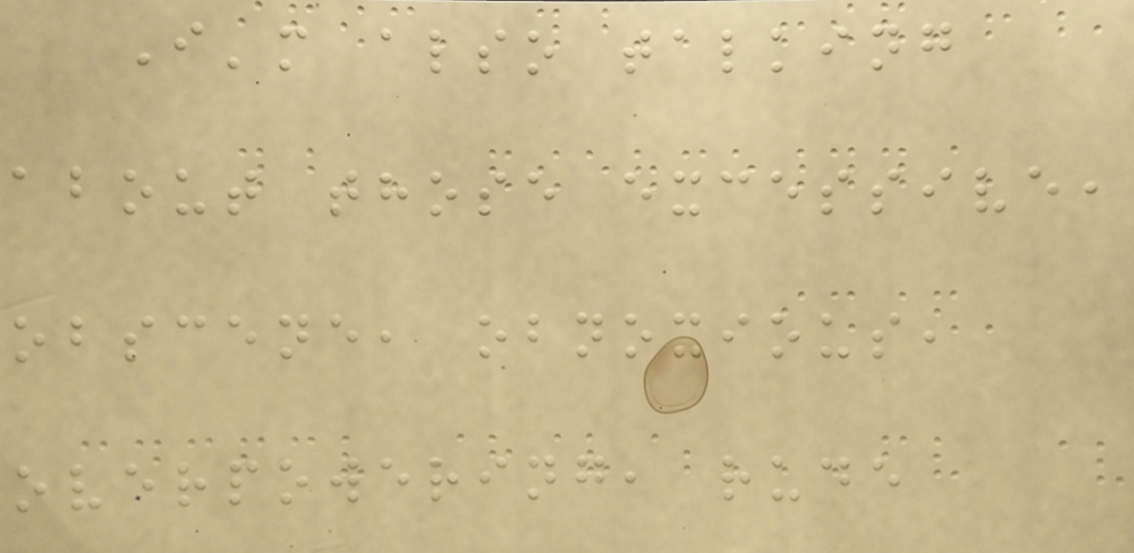I'm also talking
about those excessive,
obscene, obnoxious,
overpowering, rude
